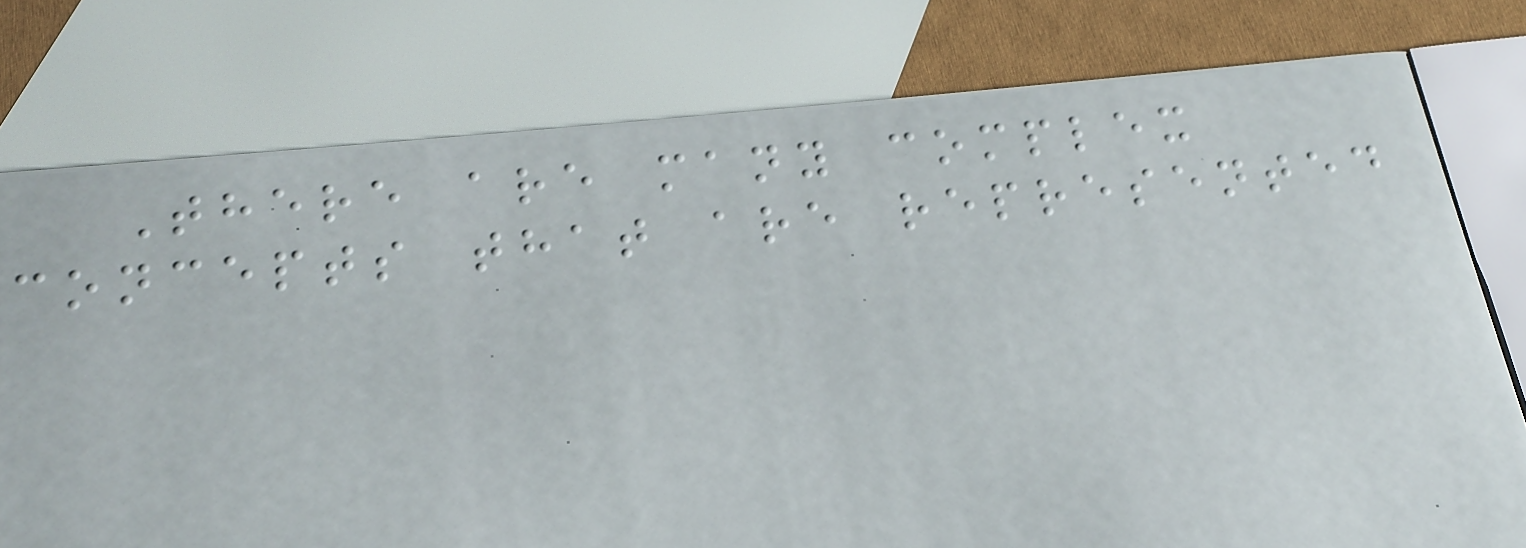There are many complex
concepts that are represented
